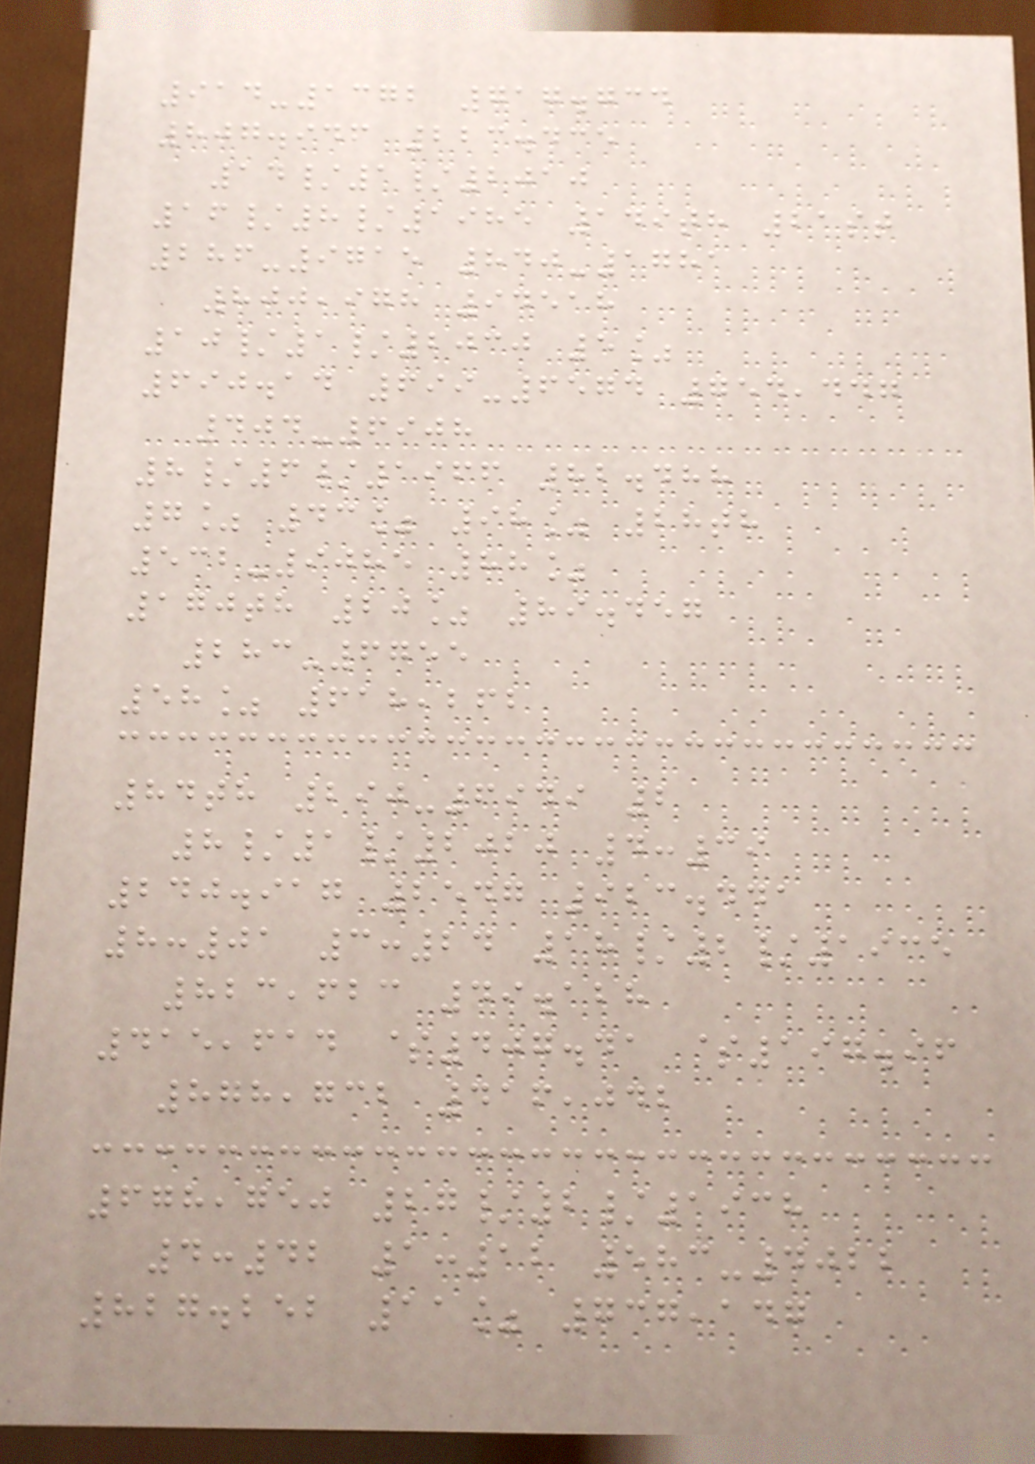914-1372 717.734
807.946 223.435
14/1/2010
16/8/1985 149th 21st
286-9715 840-1781
800,978 94518
10/1/2030 5%
690.14 699-6574 754,447
404-6908
8/6/1966 82.488
7% 43% 98% 28th
532-9085 88%
170th 20% 89.457
283-6755
58% 618,262
84th 290-6949 2
8/1/2020 4:39
240.917 2547 923.441
8:01 3:24 18/2/1935
823,623 49.128
415,614 $407.41 $197.96
878,732 416,042
678,750 27/2/1938
4:42 1:12 583-4022
827.252 11% 737,147
